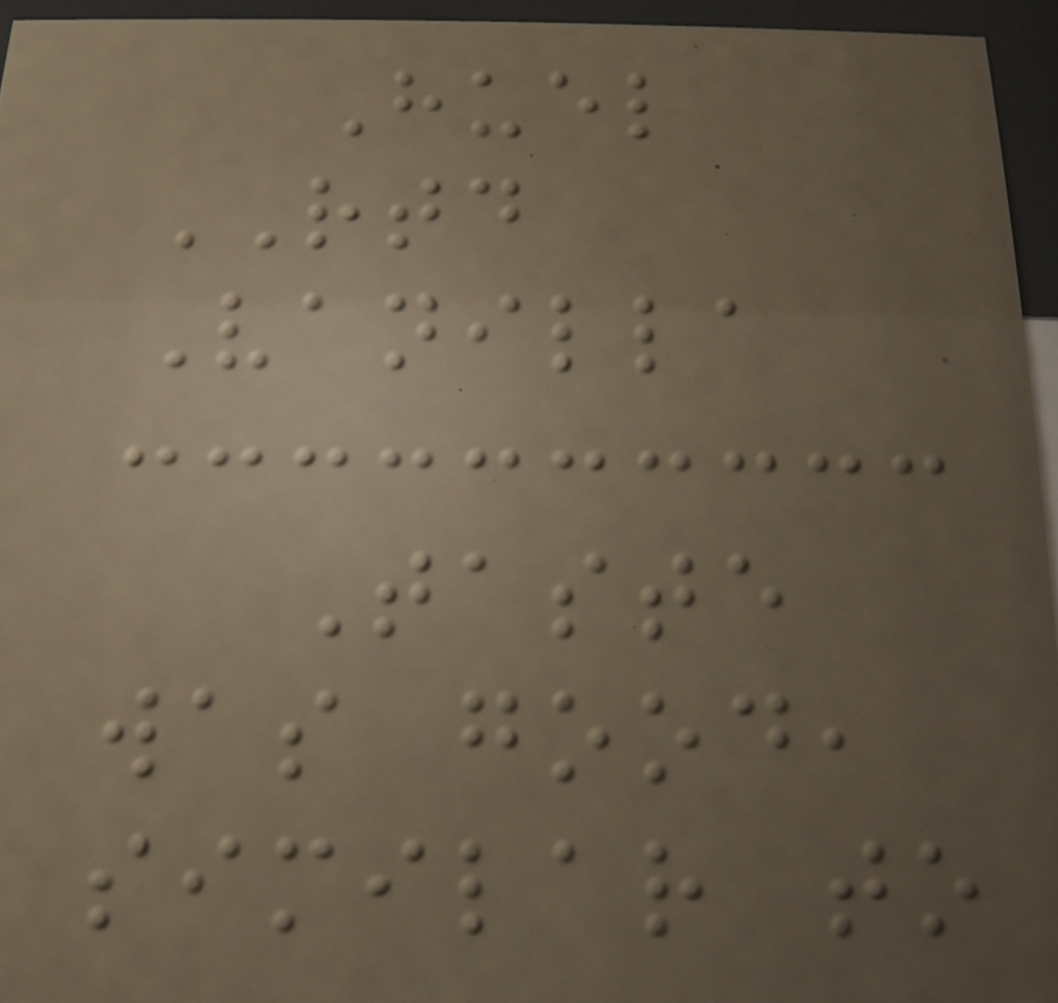Huel
RTD
Vanilla
Taste
was good,
similar to
